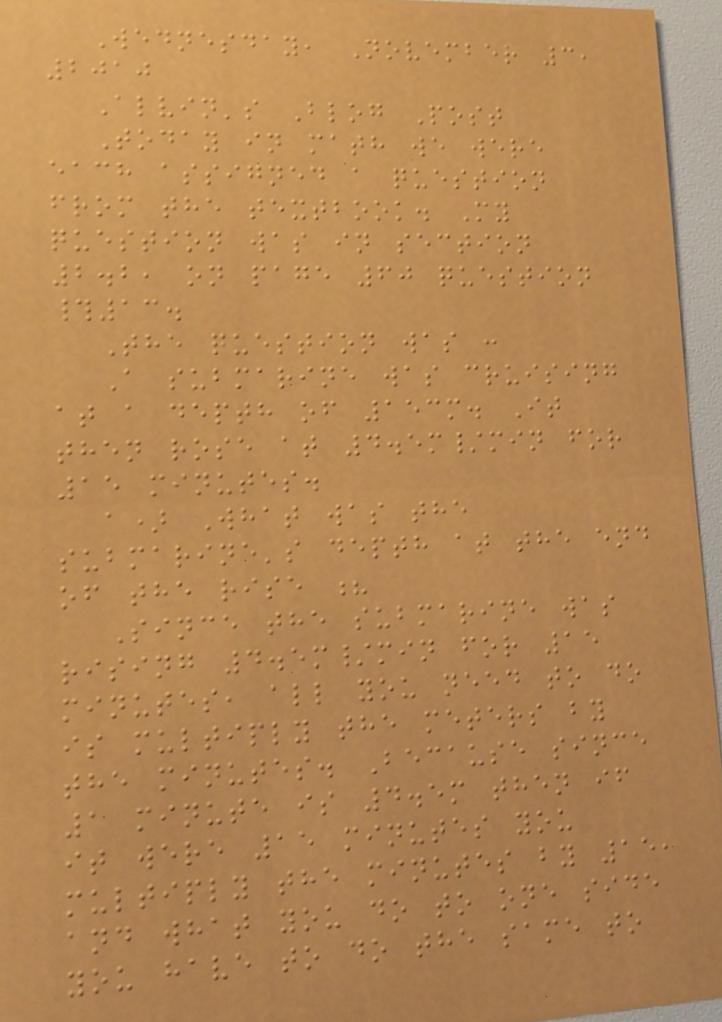Wednesday, November 3,
2010
Alvin's Blog Post
Today in math we were
each assigned a question
from the textbook. My
question was in section
2.2, on page 60 question
#13.
The question was :
A submarine was cruising
at a depth of 153m. It
then rose at 4.5m/min for
15 minutes.
a) What was the
submarine's depth at the end
of the rise ?
Since the submarine was
rising 4.5m/min for 15
minutes, all you need to do
is multiply the meters by
the minutes. Because since
1 minute is 4.5m then if
it were 15 minutes you
multiply the minutes by 15,
and what you do to one side
you have to do the same to
